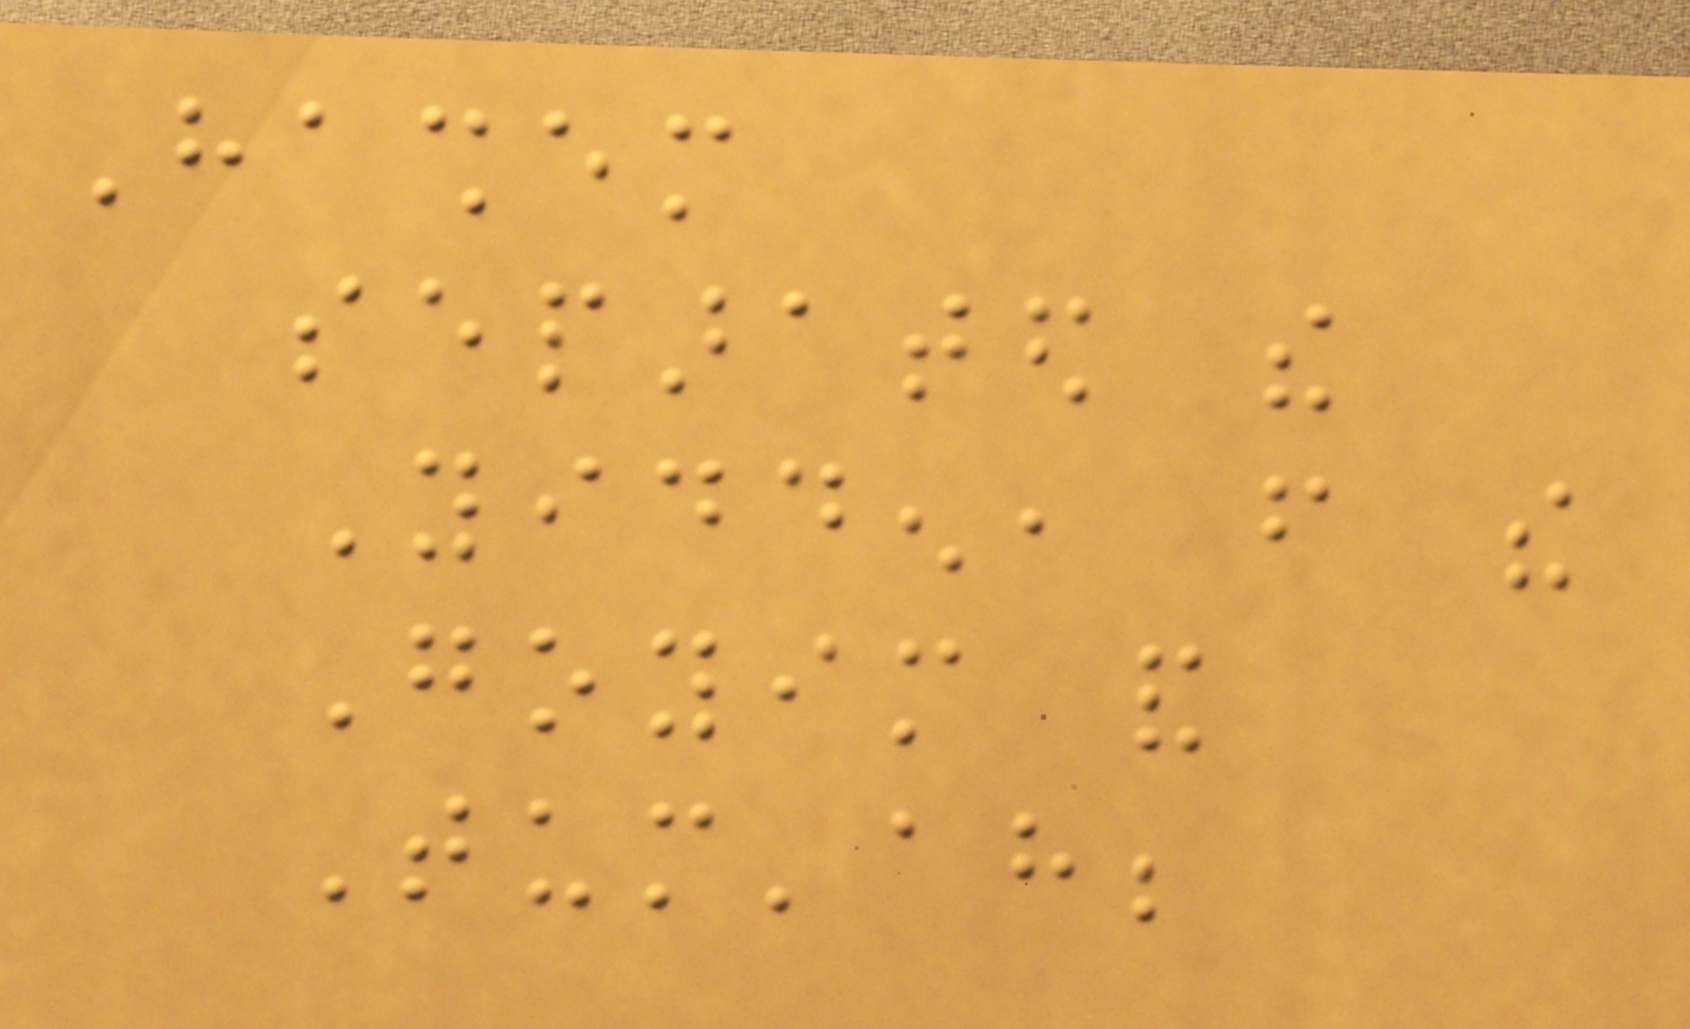Hashem
separated the
Yidden, from the
Goyim and
Tum'ah;
